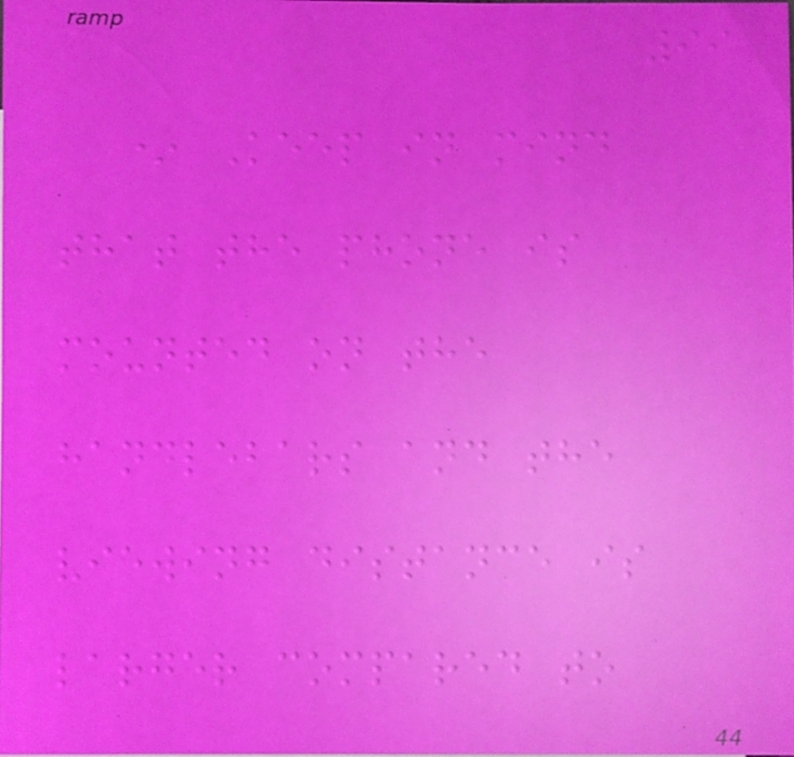99
* Keep in mind
that the phone is
mounted on the
handlebars and the
viewing distance is
larger compared to
